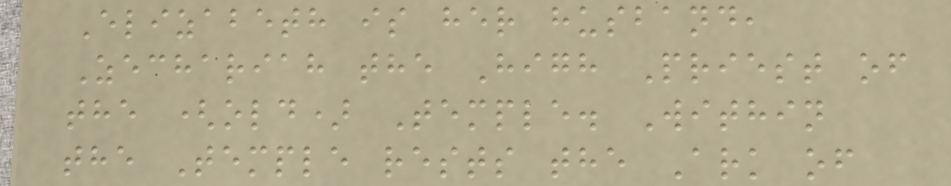Elizabeth is her husband,
Zechariah the High Priest of
the (old) Temple. Within
the Temple rests the Ark of
